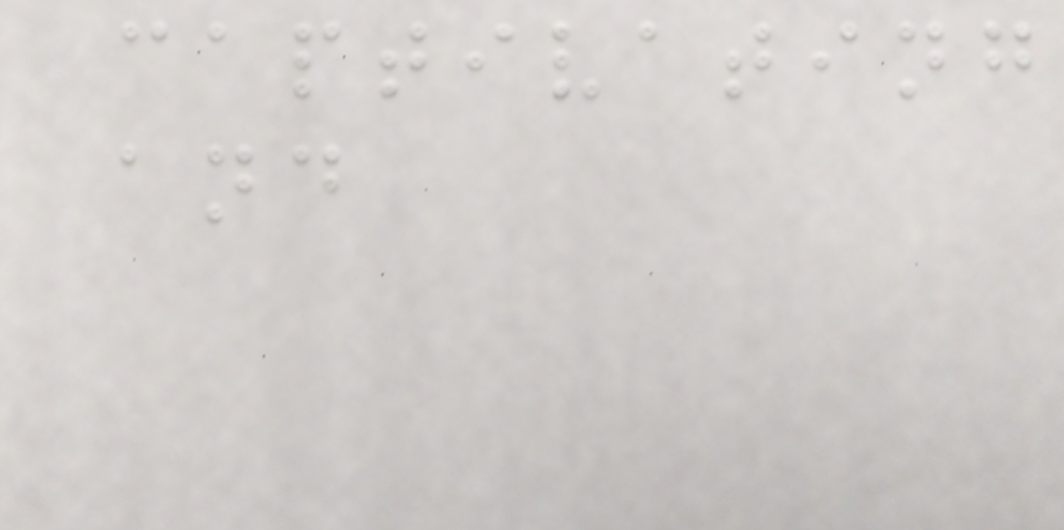captivating
and
